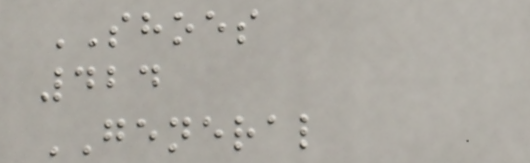SHOES
424
GENERAL
